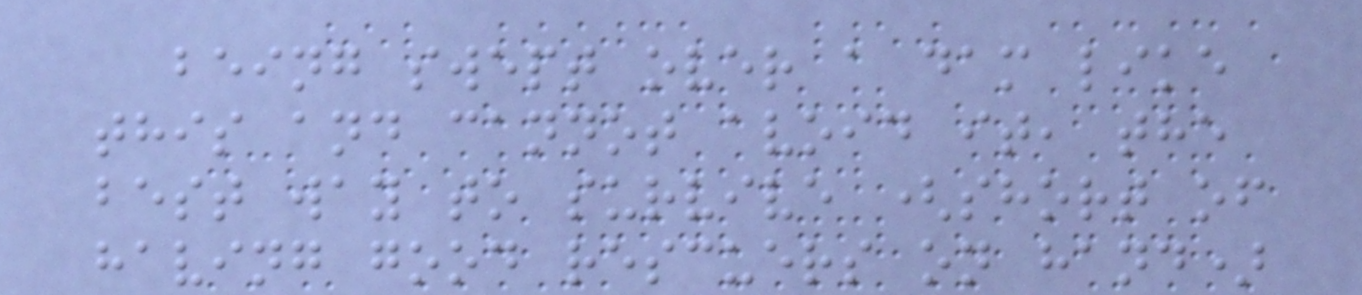being swept over a dam like
this and cannot avoid it, the
best way to survive (short of
having good rescuers on hand)
